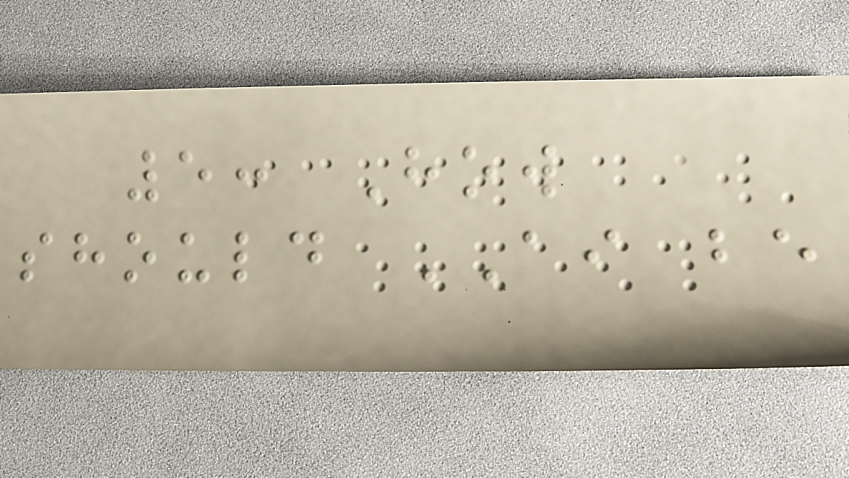5: How
should AI be
